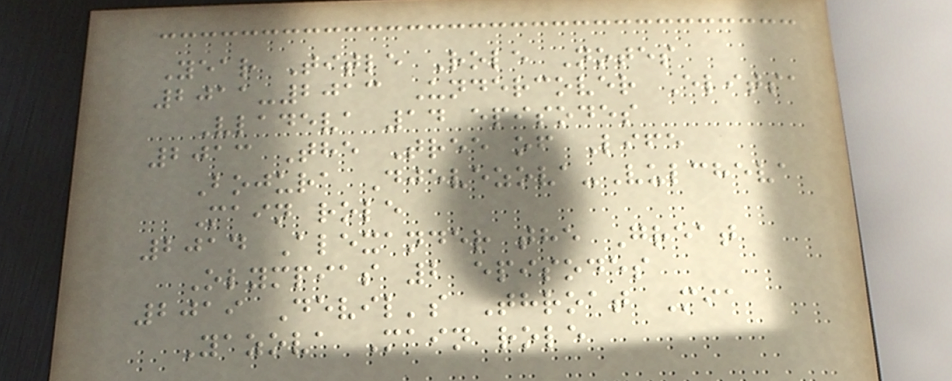Year Title Role Notes
2011-2013 Undercover Elitsa
Vladeva 14 episodes
2013 The Tree of Life
Bojura Djevezova-Vulcheva
Main role
2014 Alexander the Great
Olympias 2 episodes
2019 Devil's Throat Mia
Yazova Main role
